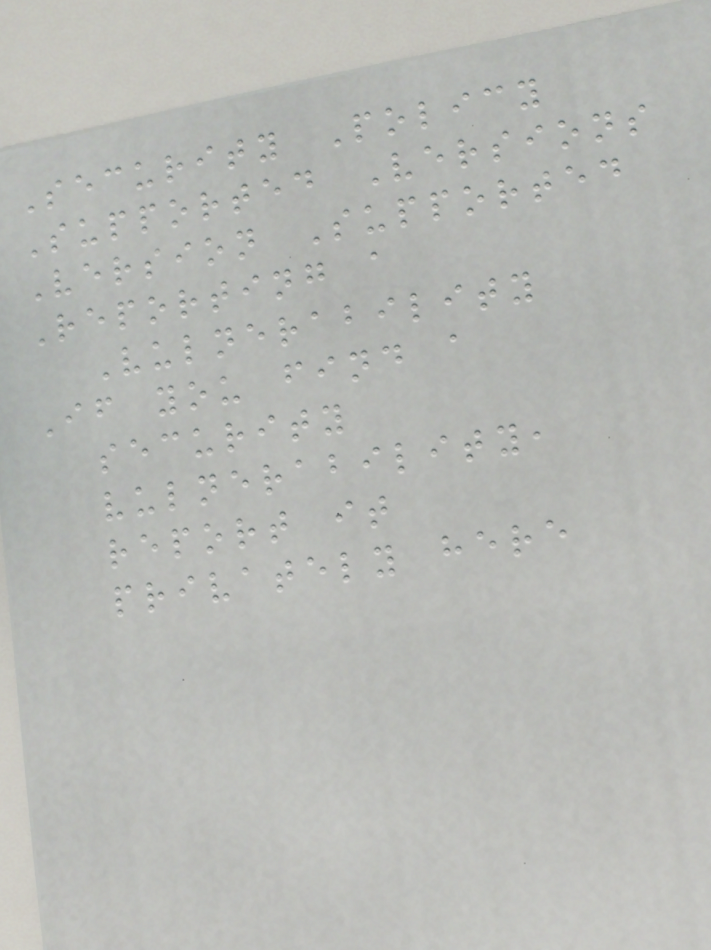Security Policy
Supported Versions
Version Supported
Reporting a
Vulnerability
If you find a
security
vulnerability,
report it
privately here
